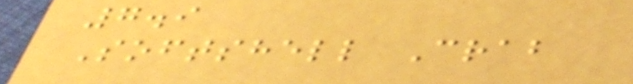7.9
Softshell Crab
